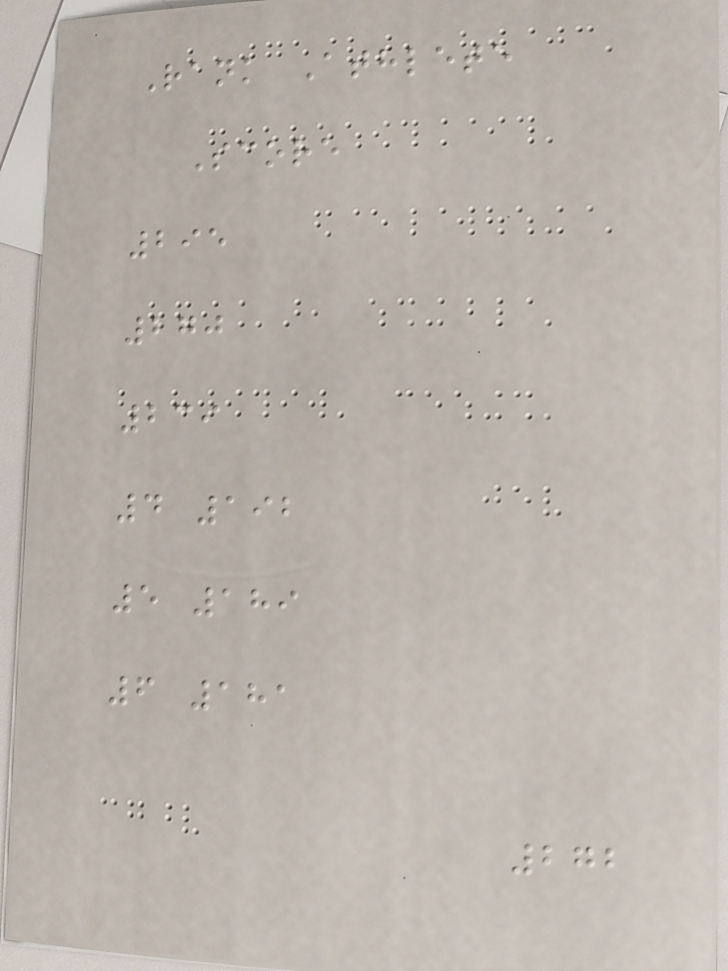Rank Athlete
Score
295
270
239
4 192
5 189
6 181
272
